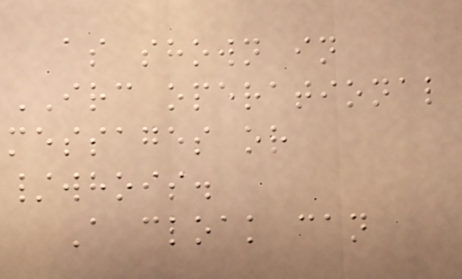as shown in
IRC operational
messages or
/whois.
A cloak can
